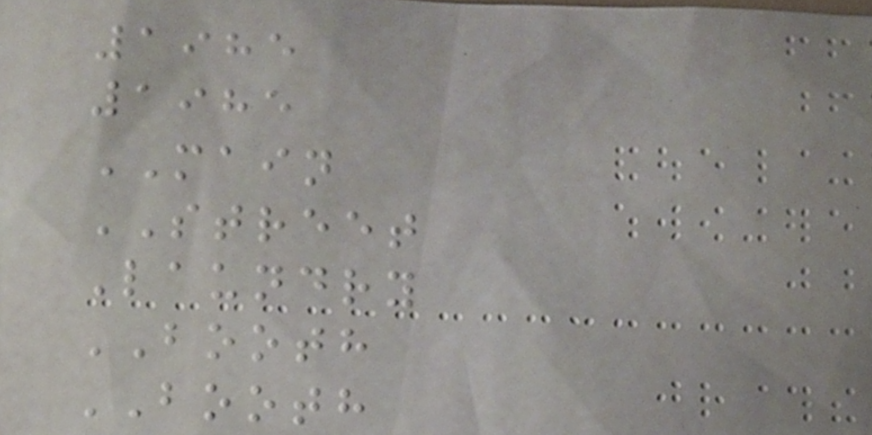1985
1985
MAIN
STREET
Laundry
BOOTH
BOOTH
